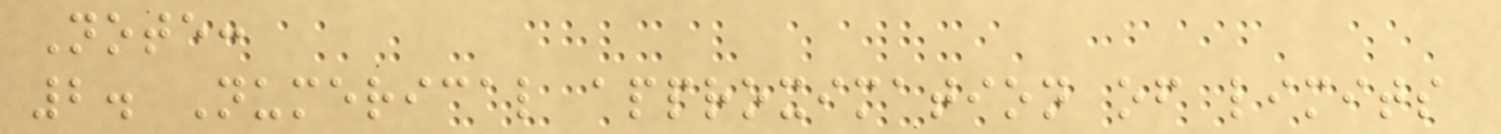Note:
2. Numerical approximation of limits
